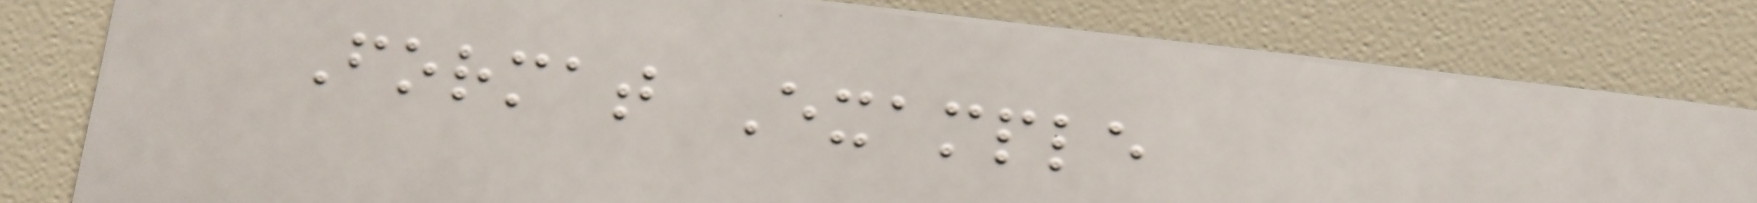Format Example
